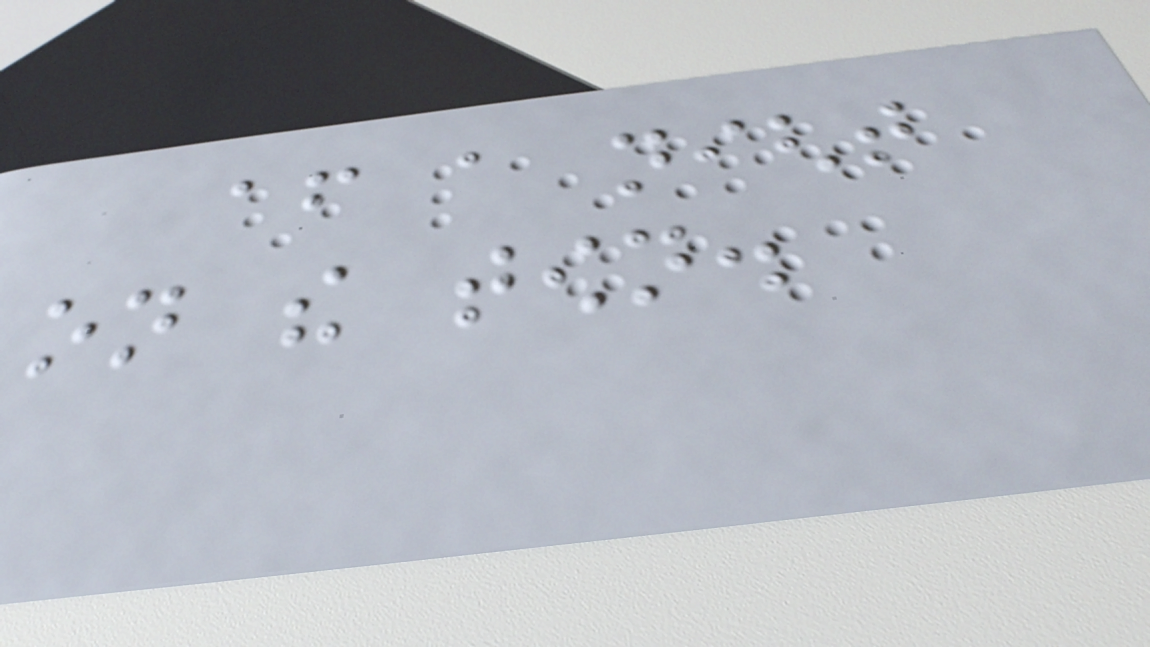after a night
on the town.
